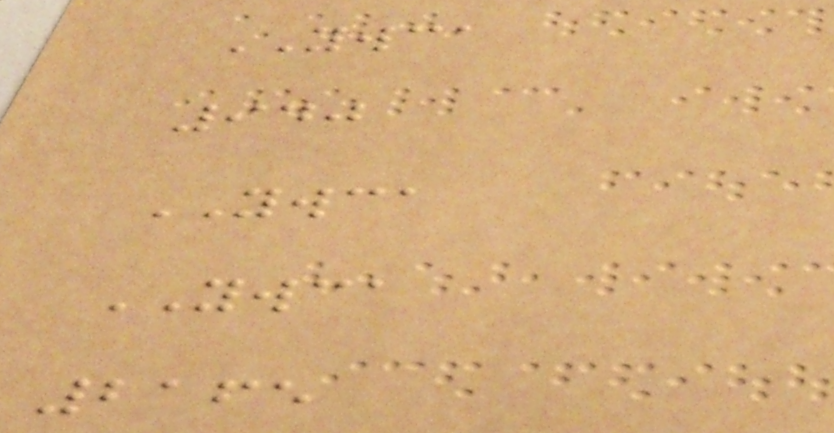YWCA
940
YWCA
YWCA
2165
